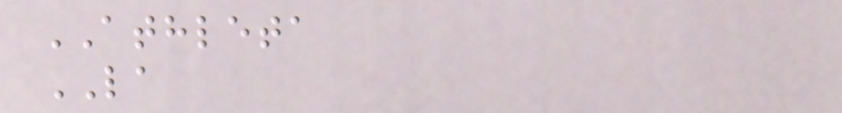ATHLETA
LA
